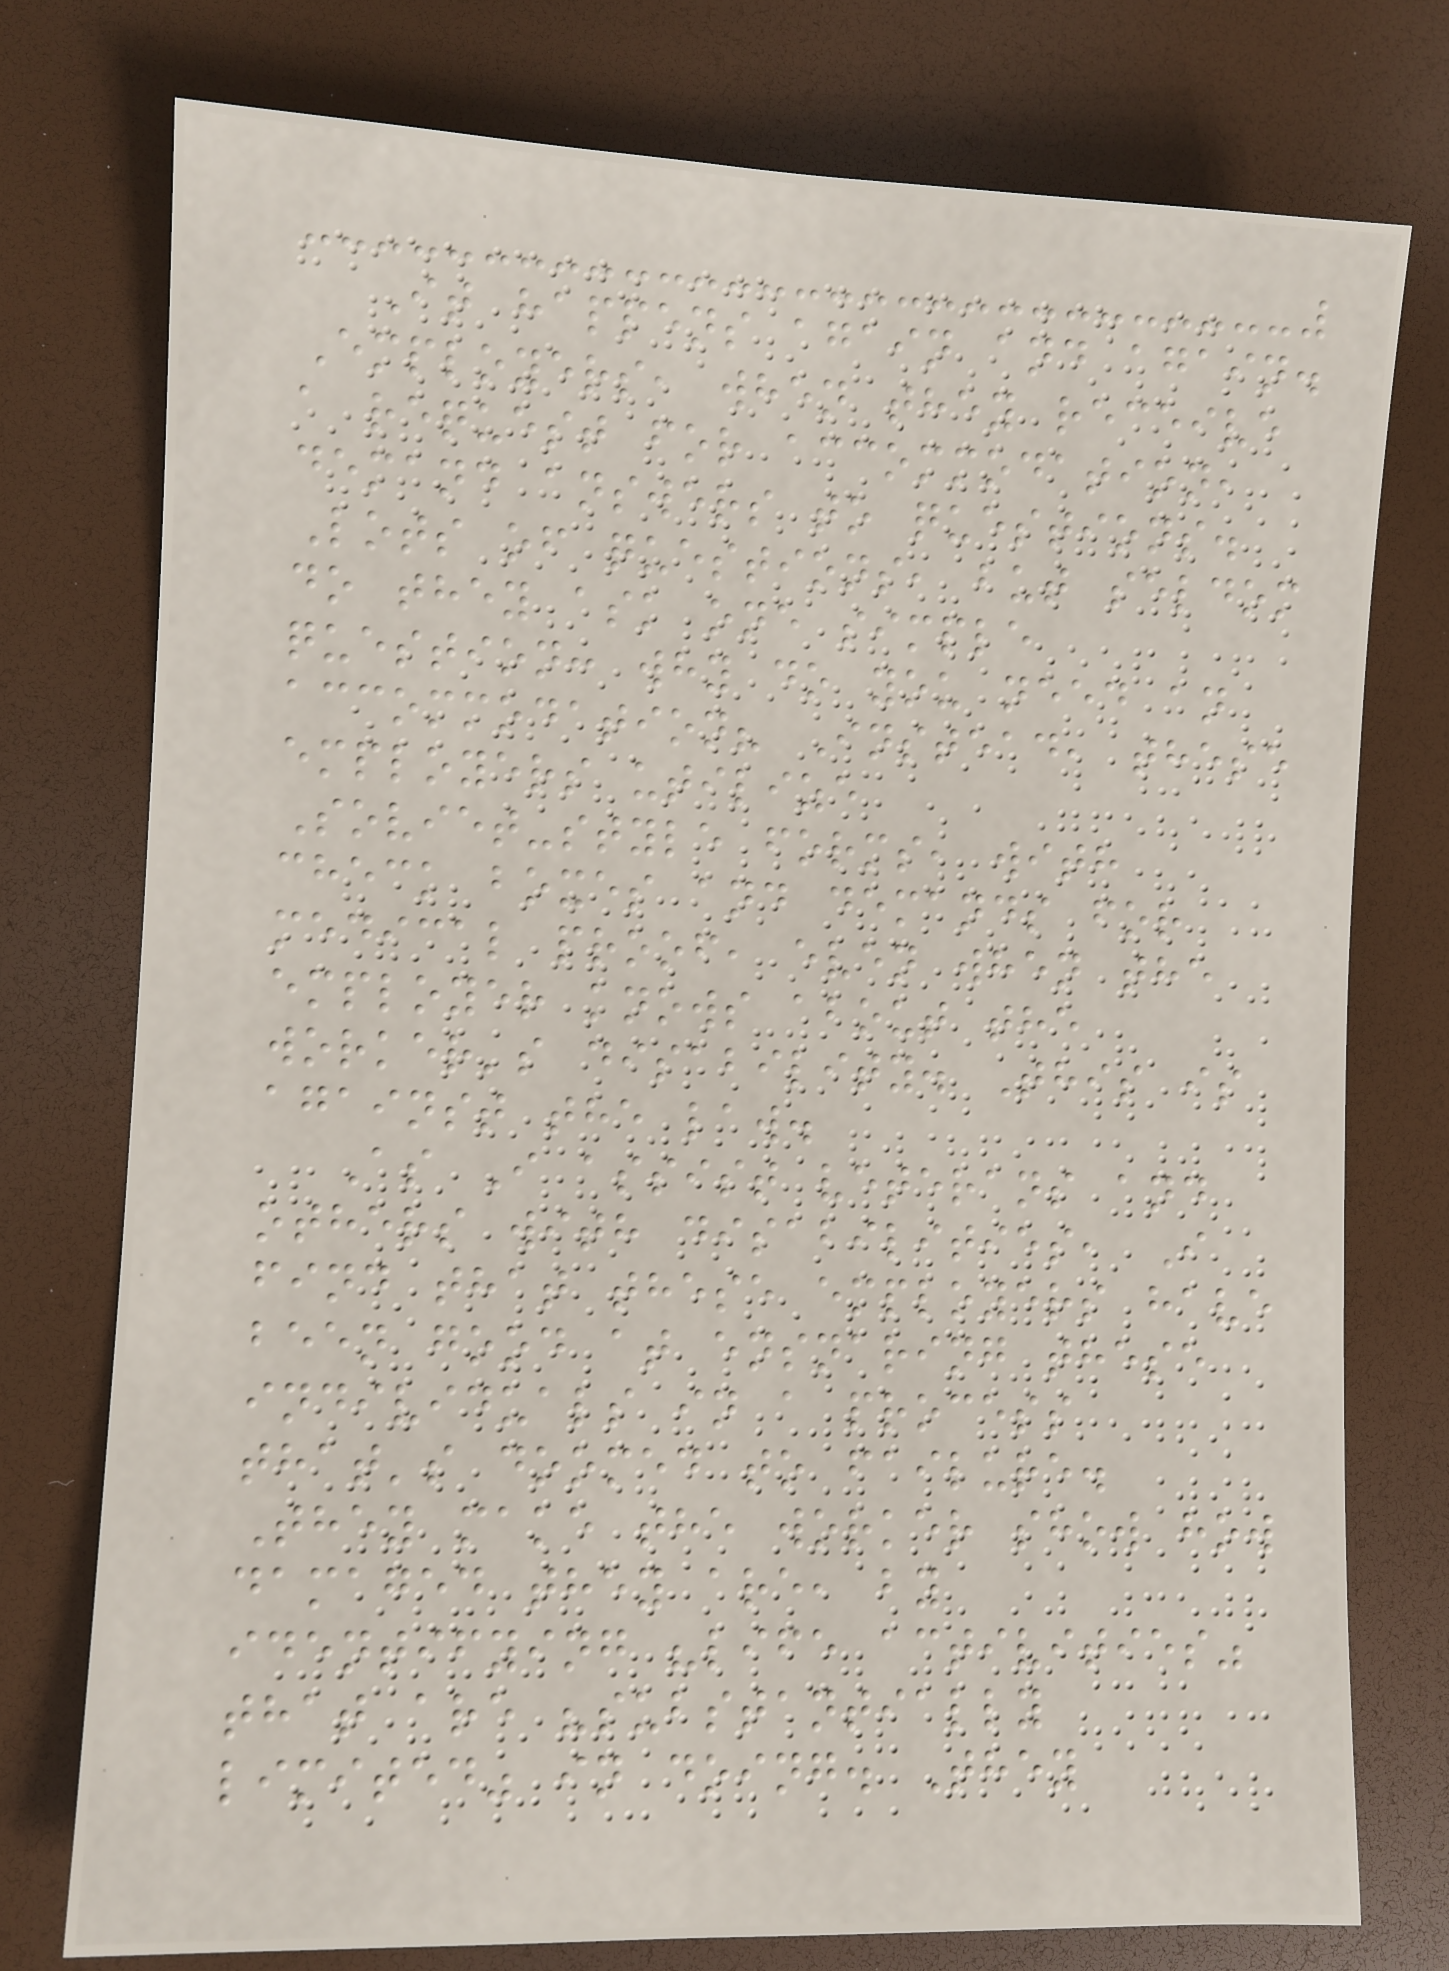It happens again and again.
Employers, when they receive
a request for accommodation,
demand answers to questions.
Lots of questions, but seldom
do they ask one simple
question: why do you need an
accommodation? Instead, these
employers utilize
Soviet-style forms, with
check boxes and demands for
medical proof, even when the
employer knows about the
worker's disability. This is
against the law.
As I assist veterans and
others with disabilities, I
find that these employers have
been good at ensnaring these
individuals in a process
that's doomed to failure.
They make the worker show how
damaged they are, by
identifying "life activities"
that are "substantially
limited" in doing. They
